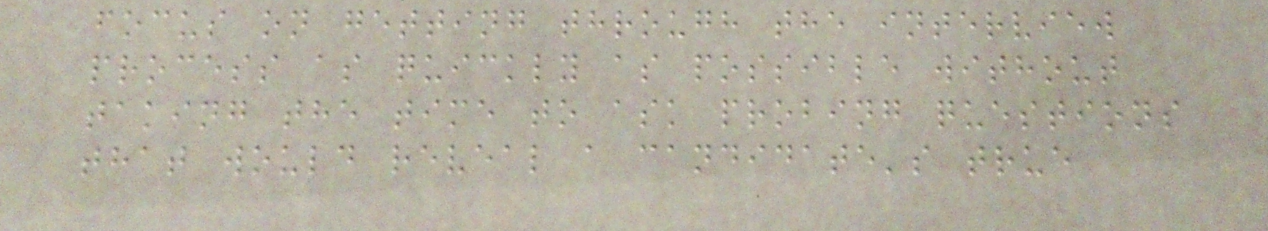focus on getting through the interview
process as quickly as possible without
taking the time to ask probing questions
that would reveal a candidate's true
